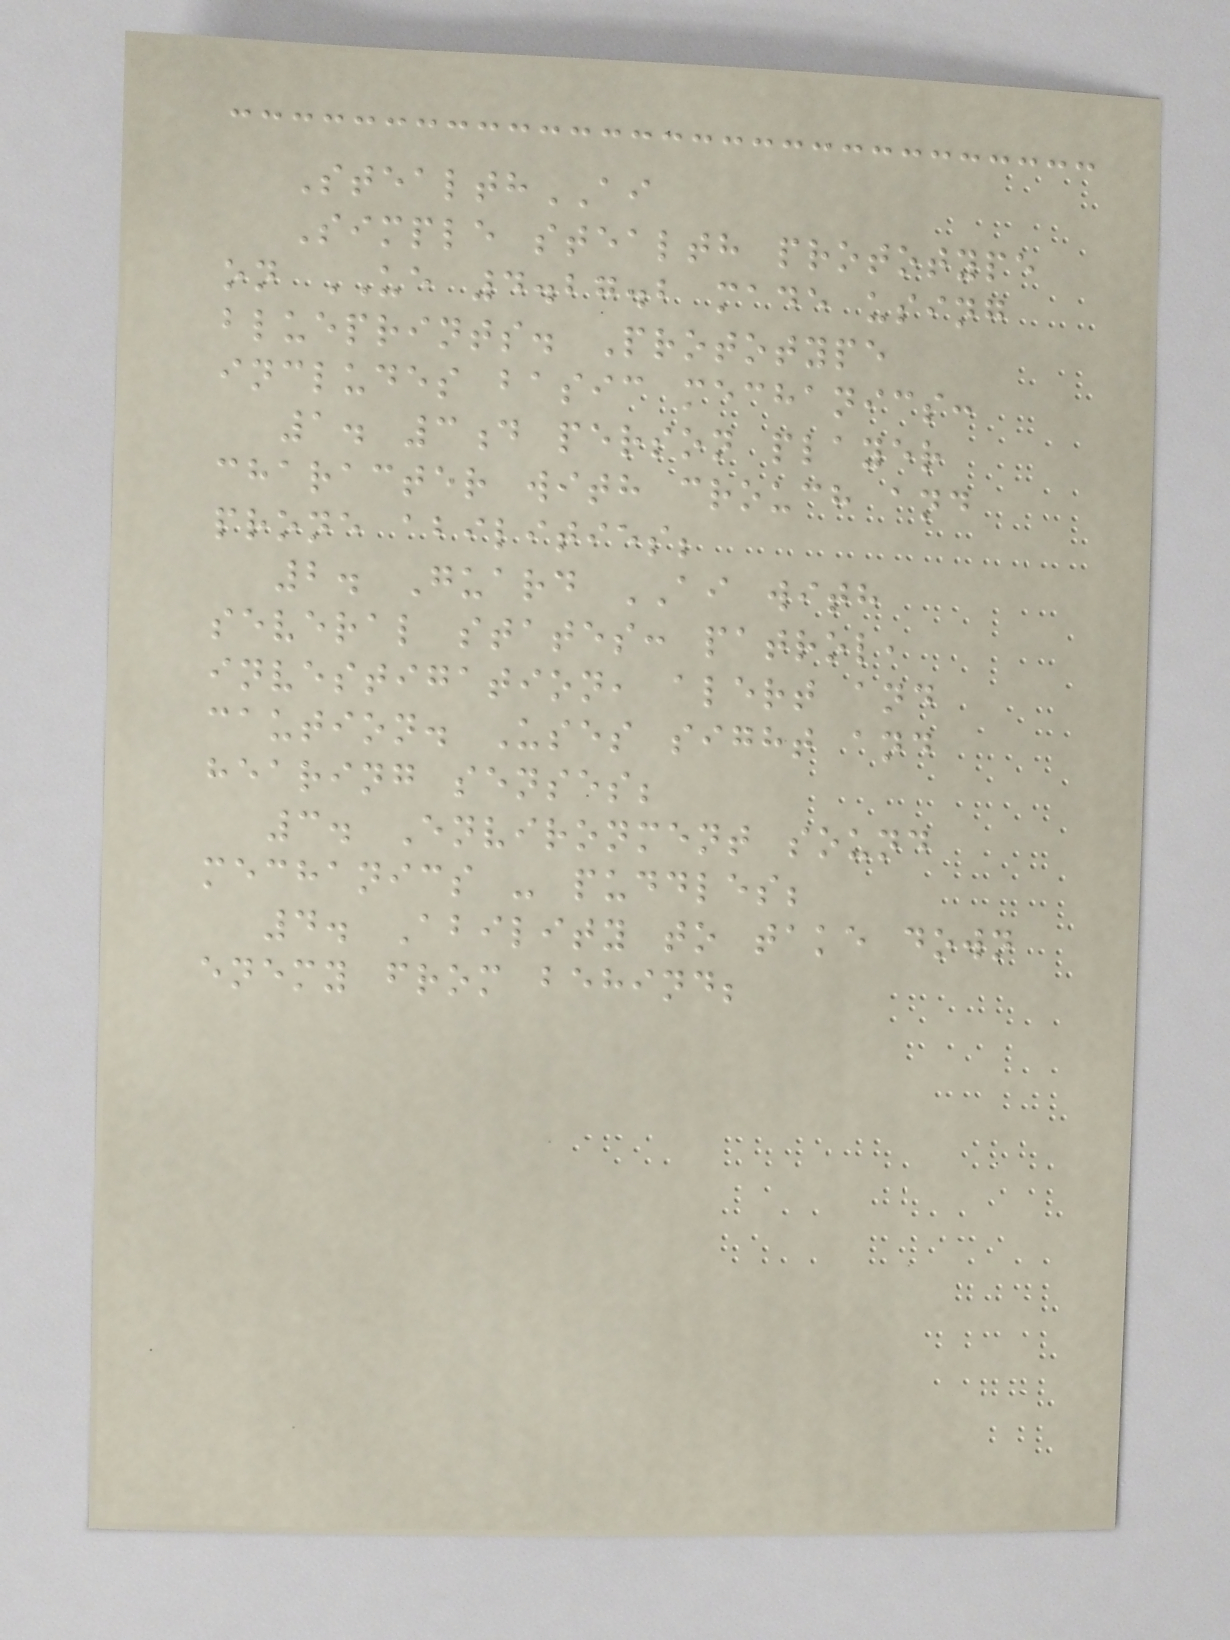StealthAI
Simple stealth prototype
on UE 4.27.2 made using
blueprints. Prototype
includes basic mechanics:
1. 3d person player
character with crouch and
prone abilities;
2. Guard AI with
several states: patrol,
investigation, alert and
caution. Uses sight and
hearing senses;
3. Environment sound
mechanics - puddles;
4. Ability to take down
enemy from behind;
